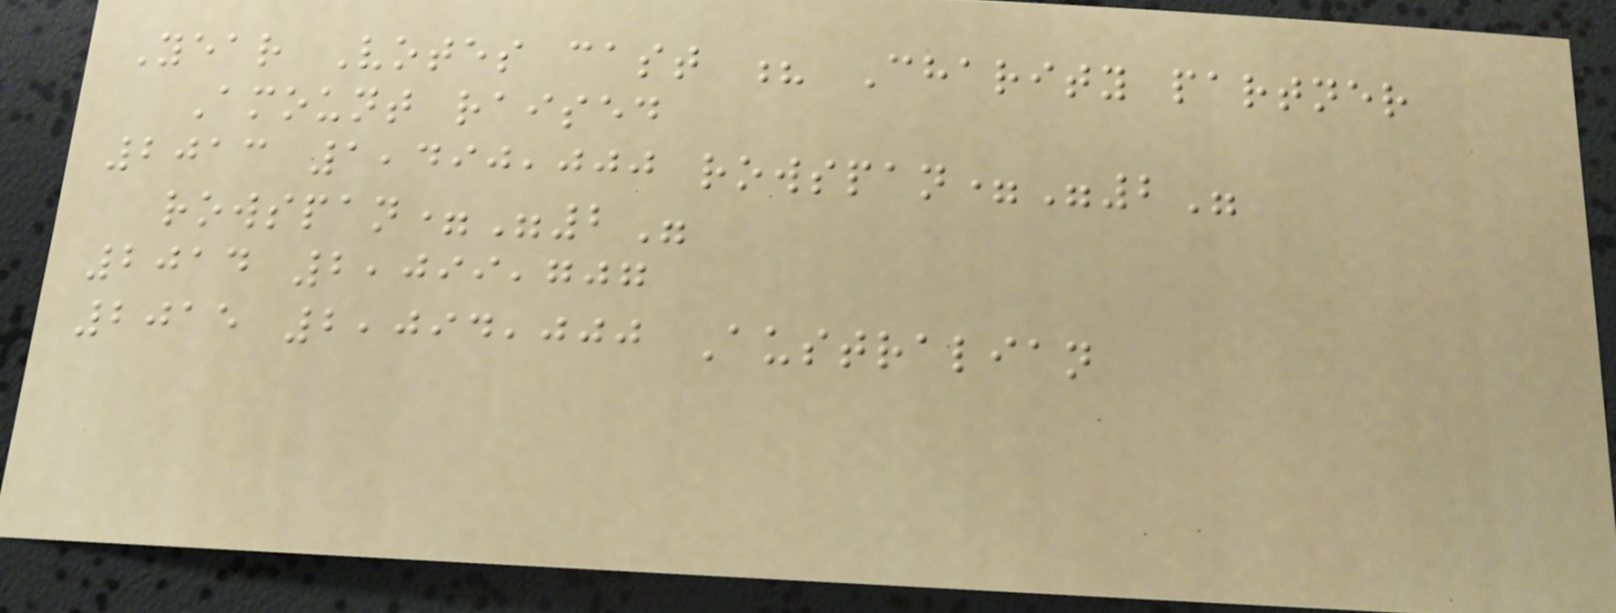Year Votes cast ? Charity partner
Amount raised
2013 1,490,000 rowspan="2"
rowspan="2"
2014 2,099,707
2015 2,094,000 Australian
